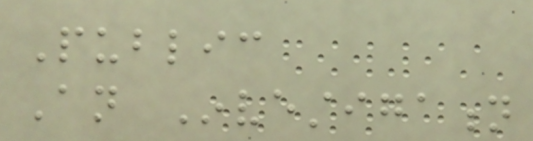Public
An Investigation
